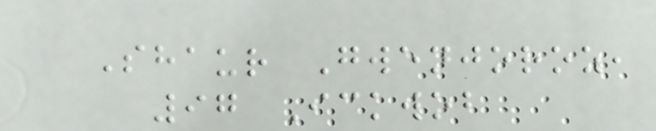Shaur Gwenjoroz,
97 Ickwob
